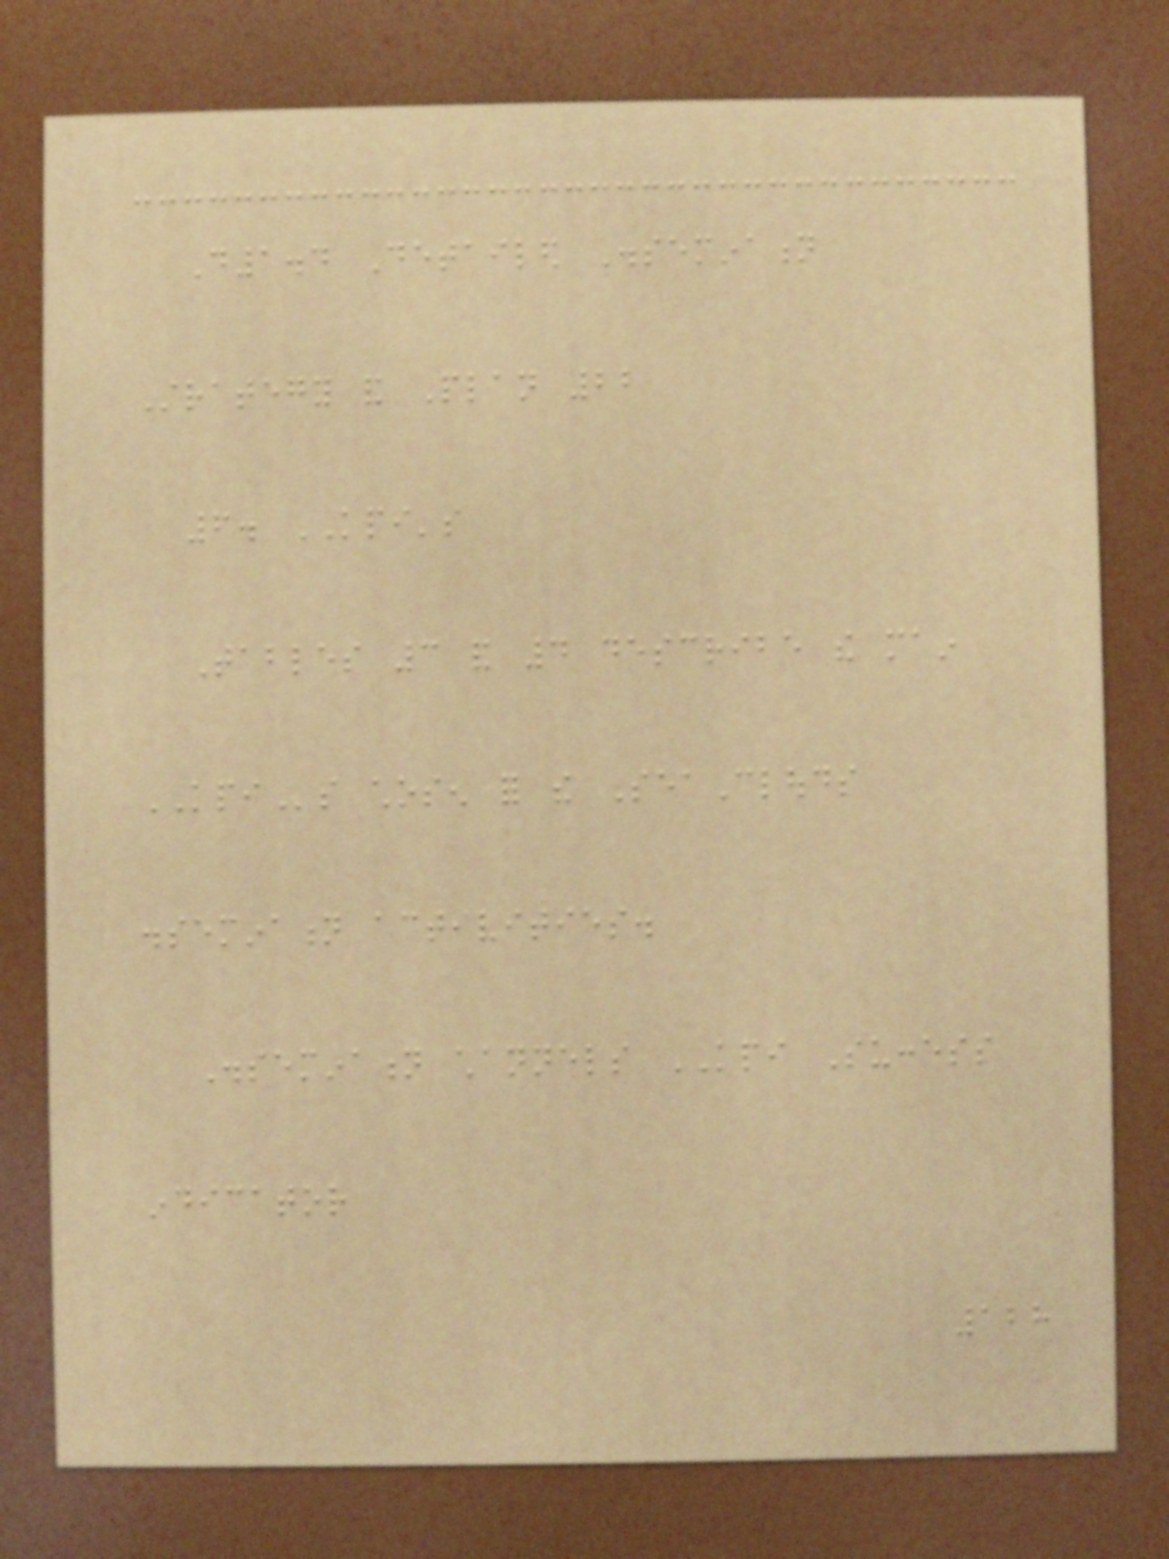D1.4 Detailed Dissemination
Strategy and Plan 22
6. KPI's
Tables 3 and 4 describe the main
KPIs chosen for the SeaClouds
dissemination activities.
Dissemination channels KPI Success
indicator
128
